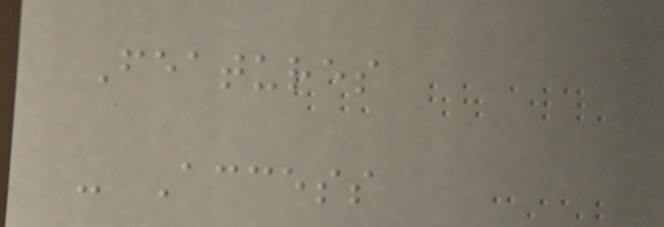Features
- Access
